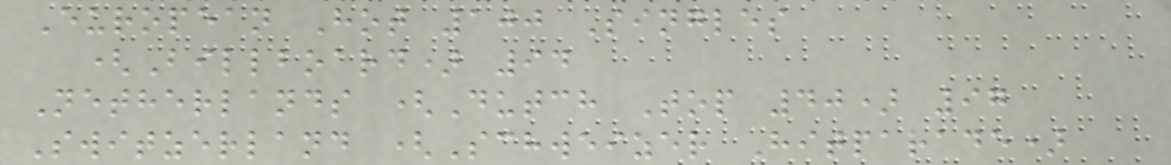European Hot 100 Singles
(Billboard) 94
Netherlands (Dutch Top 40) 97
Switzerland (Schweizer Hitparade)
